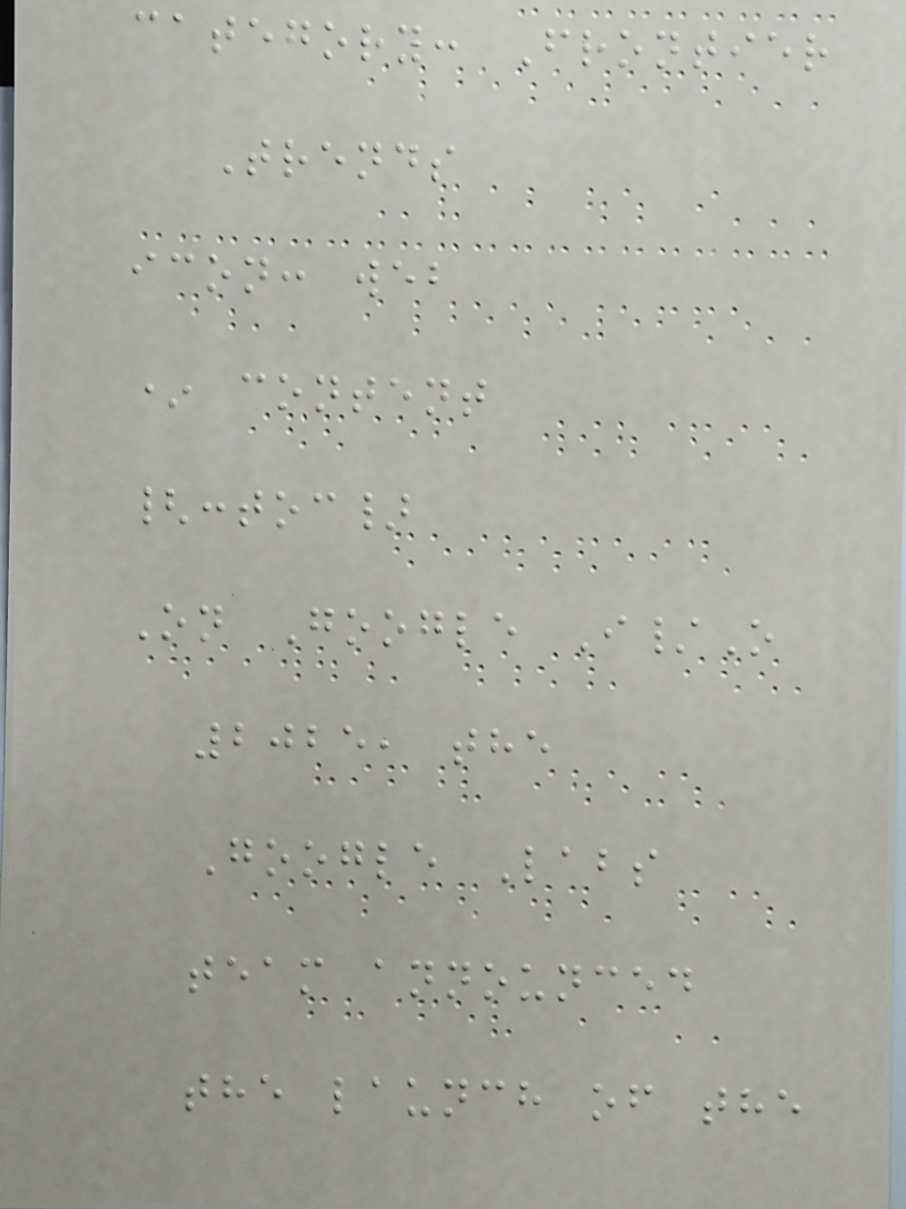category: Frontier
Trends
icon: web
* content
{:toc}
On Google I/O
2025, the
Google Labs
team announced
the launch of the
